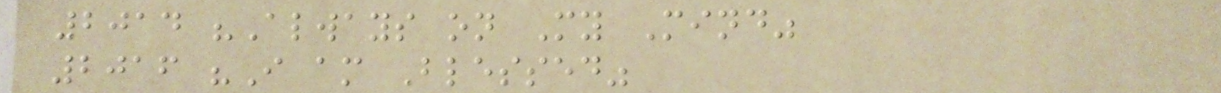2014 "Always on My Mind"
2016 "I am Blessed"
